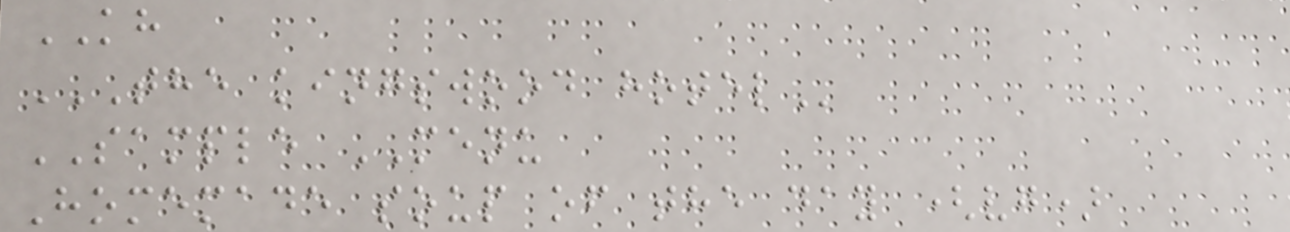KH
THE KINGSWOOD HOTEL
SAMPLE MENU
Homemade soup of the day (vg)
